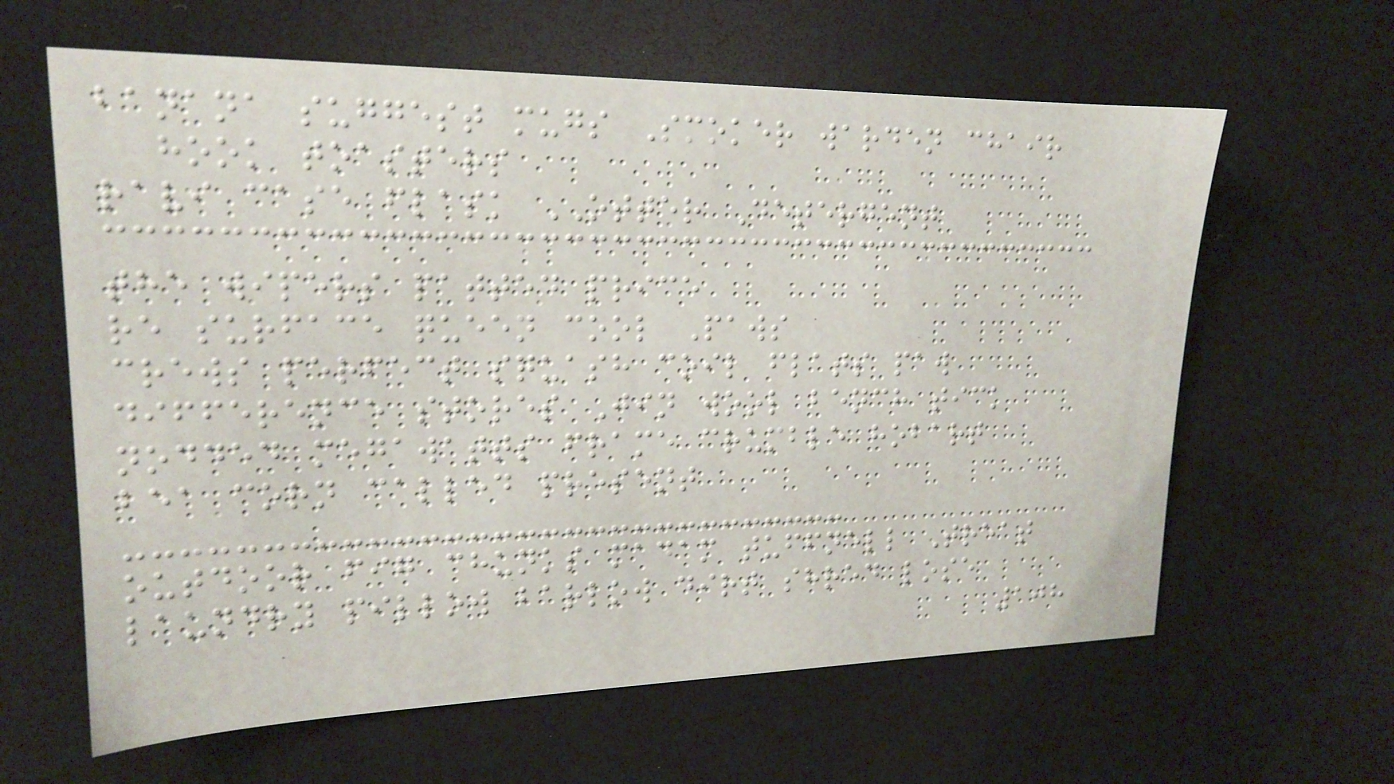banana suggest mugs Smoker warden chair
hook toasters
ravi case flask OTTER Detergent
the wipers patted price
re surface queen cool Paws
crews perfect squash coil flats paw
difference stores Jin wool bench tick
nodded megawatts frame crumble hobart
bea corn called present
outdoor fig chunks madam tuffnell Treat
laundry pillow barlow dirt shred lose
108
